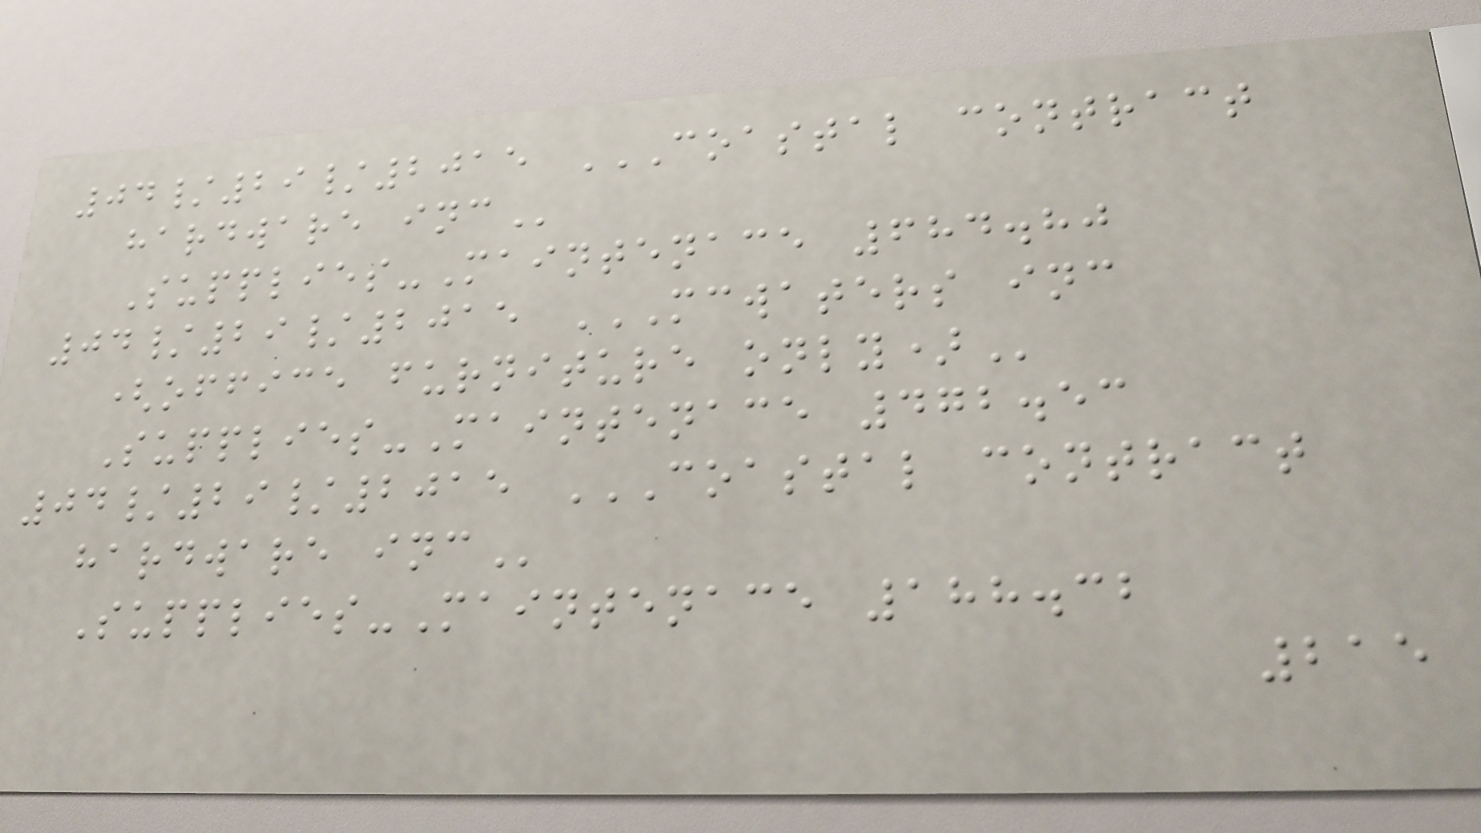04/29/2015 COASTAL CONTRACT
HARDWARE INC
Supplies-Maintenace 684.80
04/29/2015 MCWATERS INC
(OFFICE FURNITURE ONLY)
Supplies-Maintenace 472.53
04/29/2015 COASTAL CONTRACT
HARDWARE INC
Supplies-Maintenace 188.32
215
